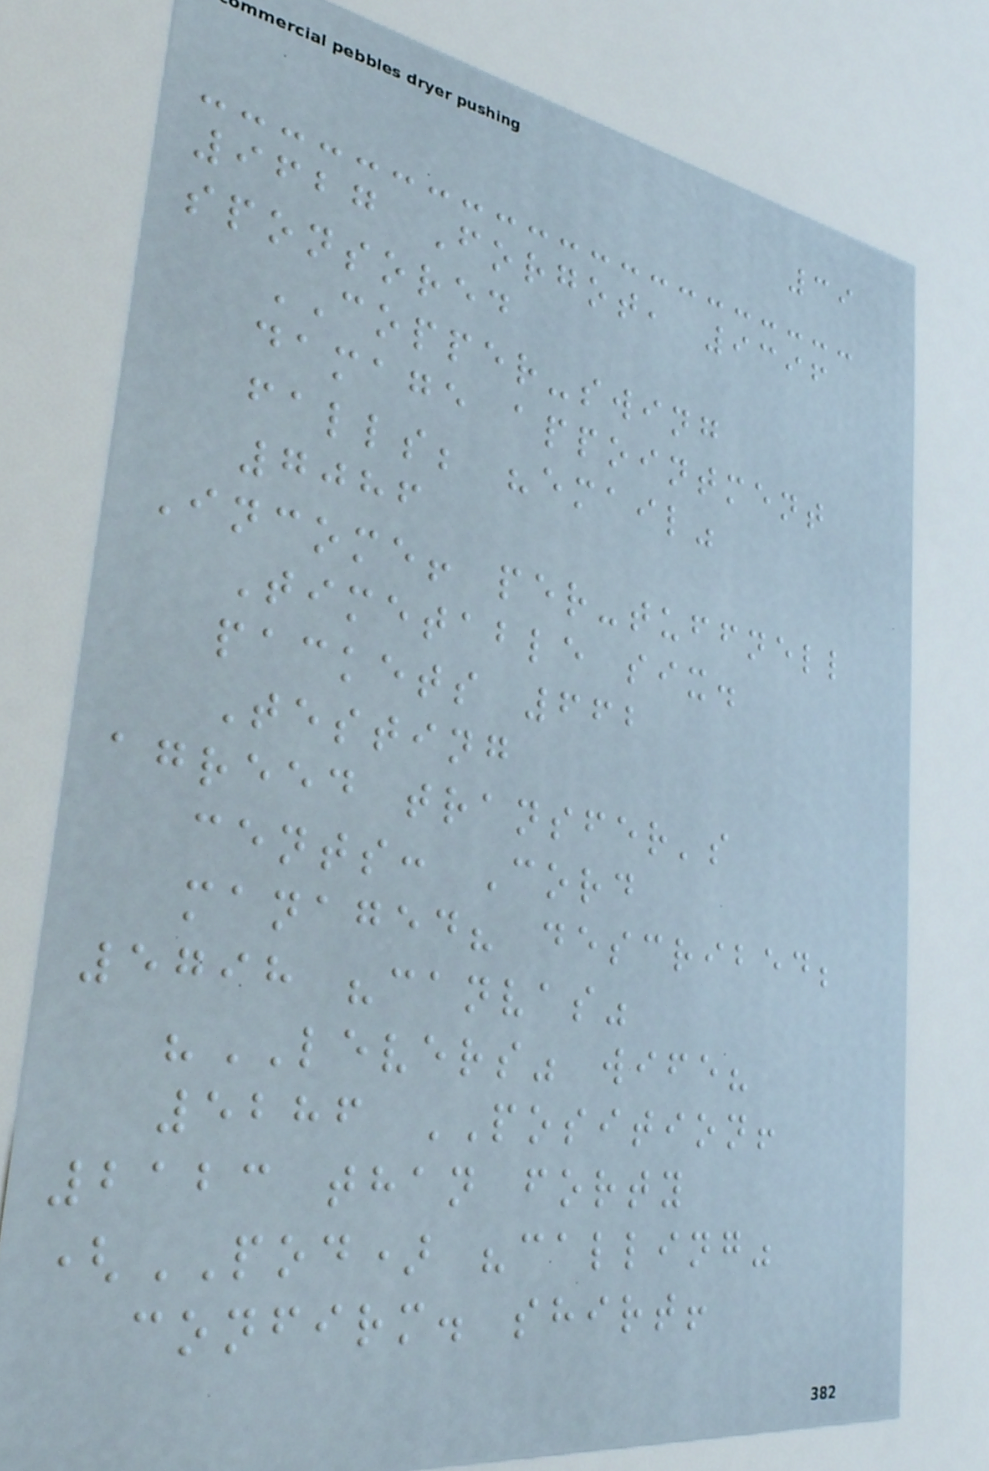39
9627 Forgot, 9396
sponsored
COPPER-swing
damage appointment
falls; "email"
7086
Income! per-tuffnell
Timetable six.
packets 662
Testing
agreed transfer's
cents: Cord
managed? described;
5798 "canvas"
"LEVERS" wife?
5286 POSITION!
2123 than forty
(POD) "calling"
confirm. shirt!
